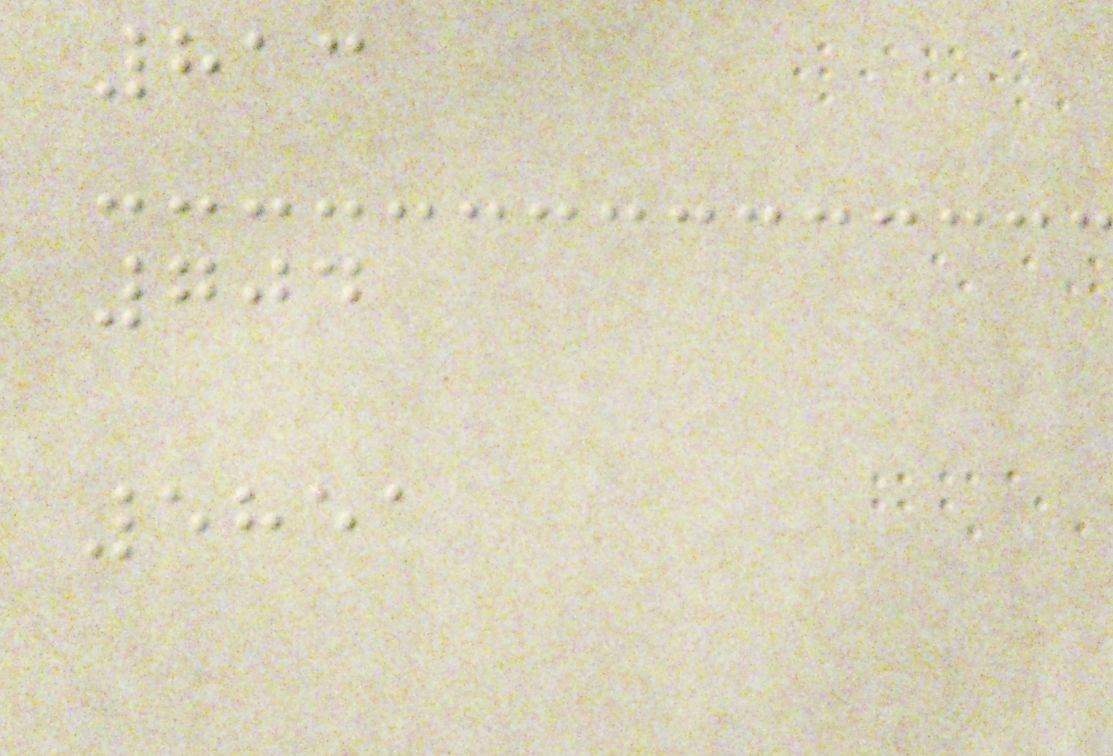813
704
5851
